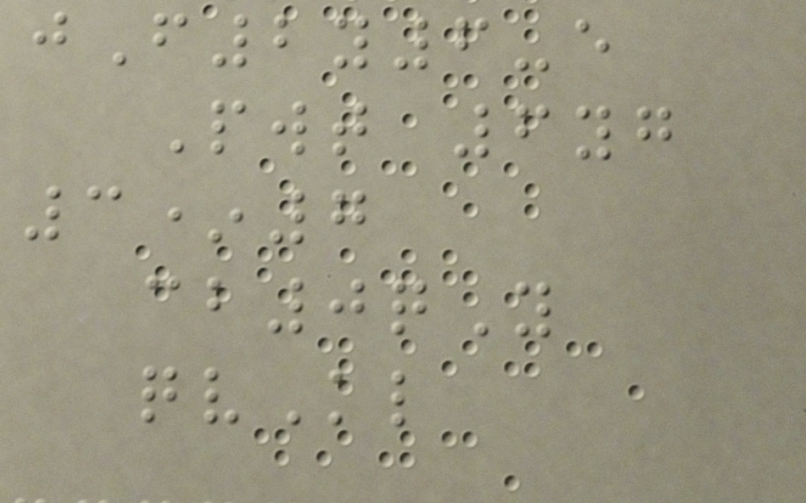jF2y6-e
Pwt 6yg
3*7
cb0qY
qvKl
